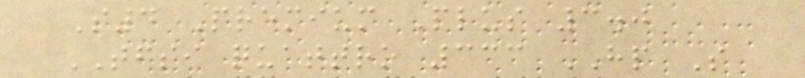S4 Premium Plus 3.0
TFSI quattro 333 HP S
